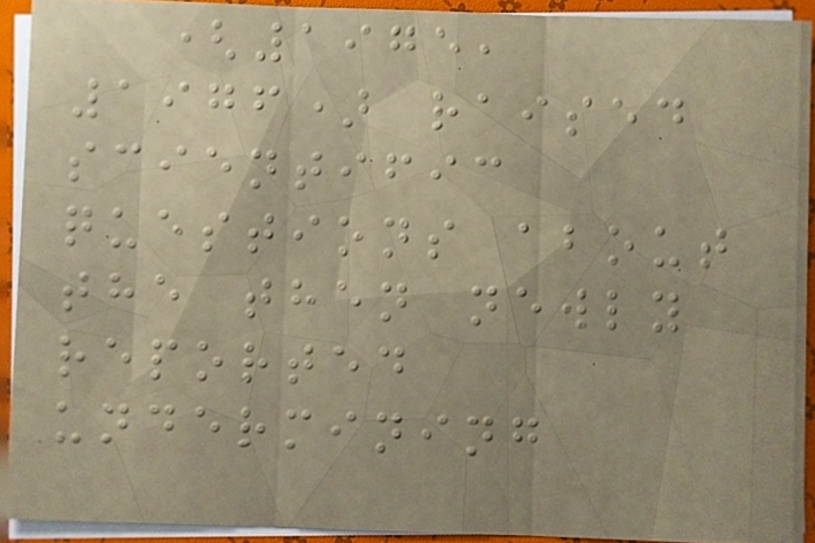(1975,
1976) raised
scientific
questions about
the then newly
reported
undermining
